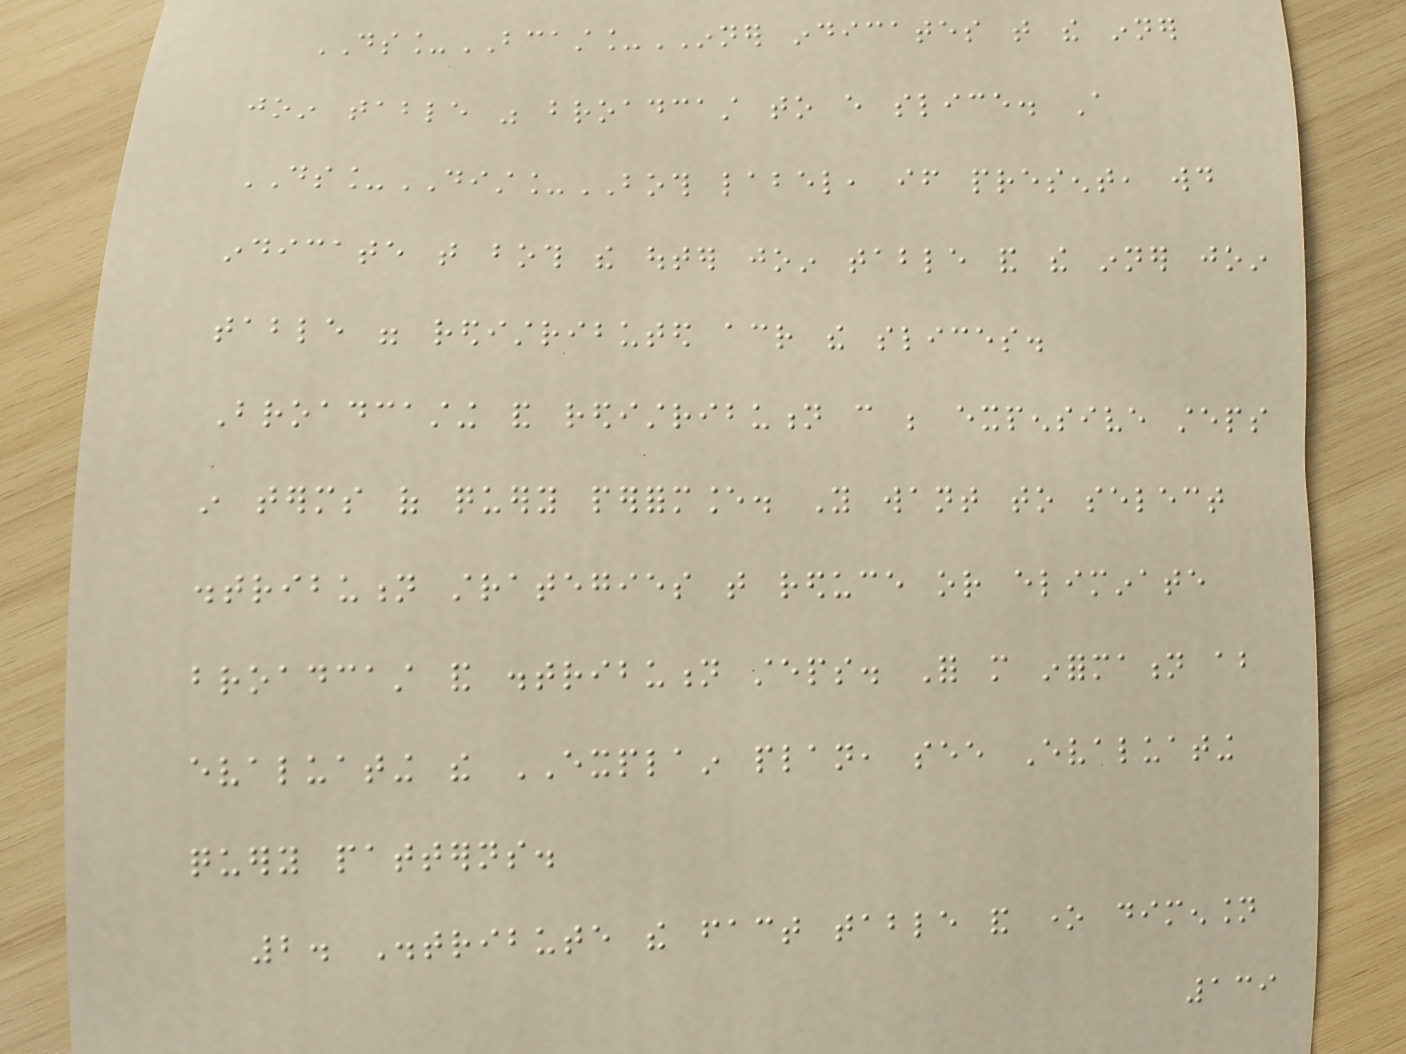DS_BCAST_INNER indicates that the inner
join table was broadcast to every slice. A
DS_DIST_BOTH label, if present, would
indicate that both the outer join table and the inner join
table were redistributed across the slices.
Broadcasting and redistribution can be expensive steps
in terms of query performance. You want to select
distribution strategies that reduce or eliminate
broadcast and distribution steps. For more information about
evaluating the EXPLAIN plan, see Evaluating
query patterns.
2. Distribute the fact table and one dimension
139
